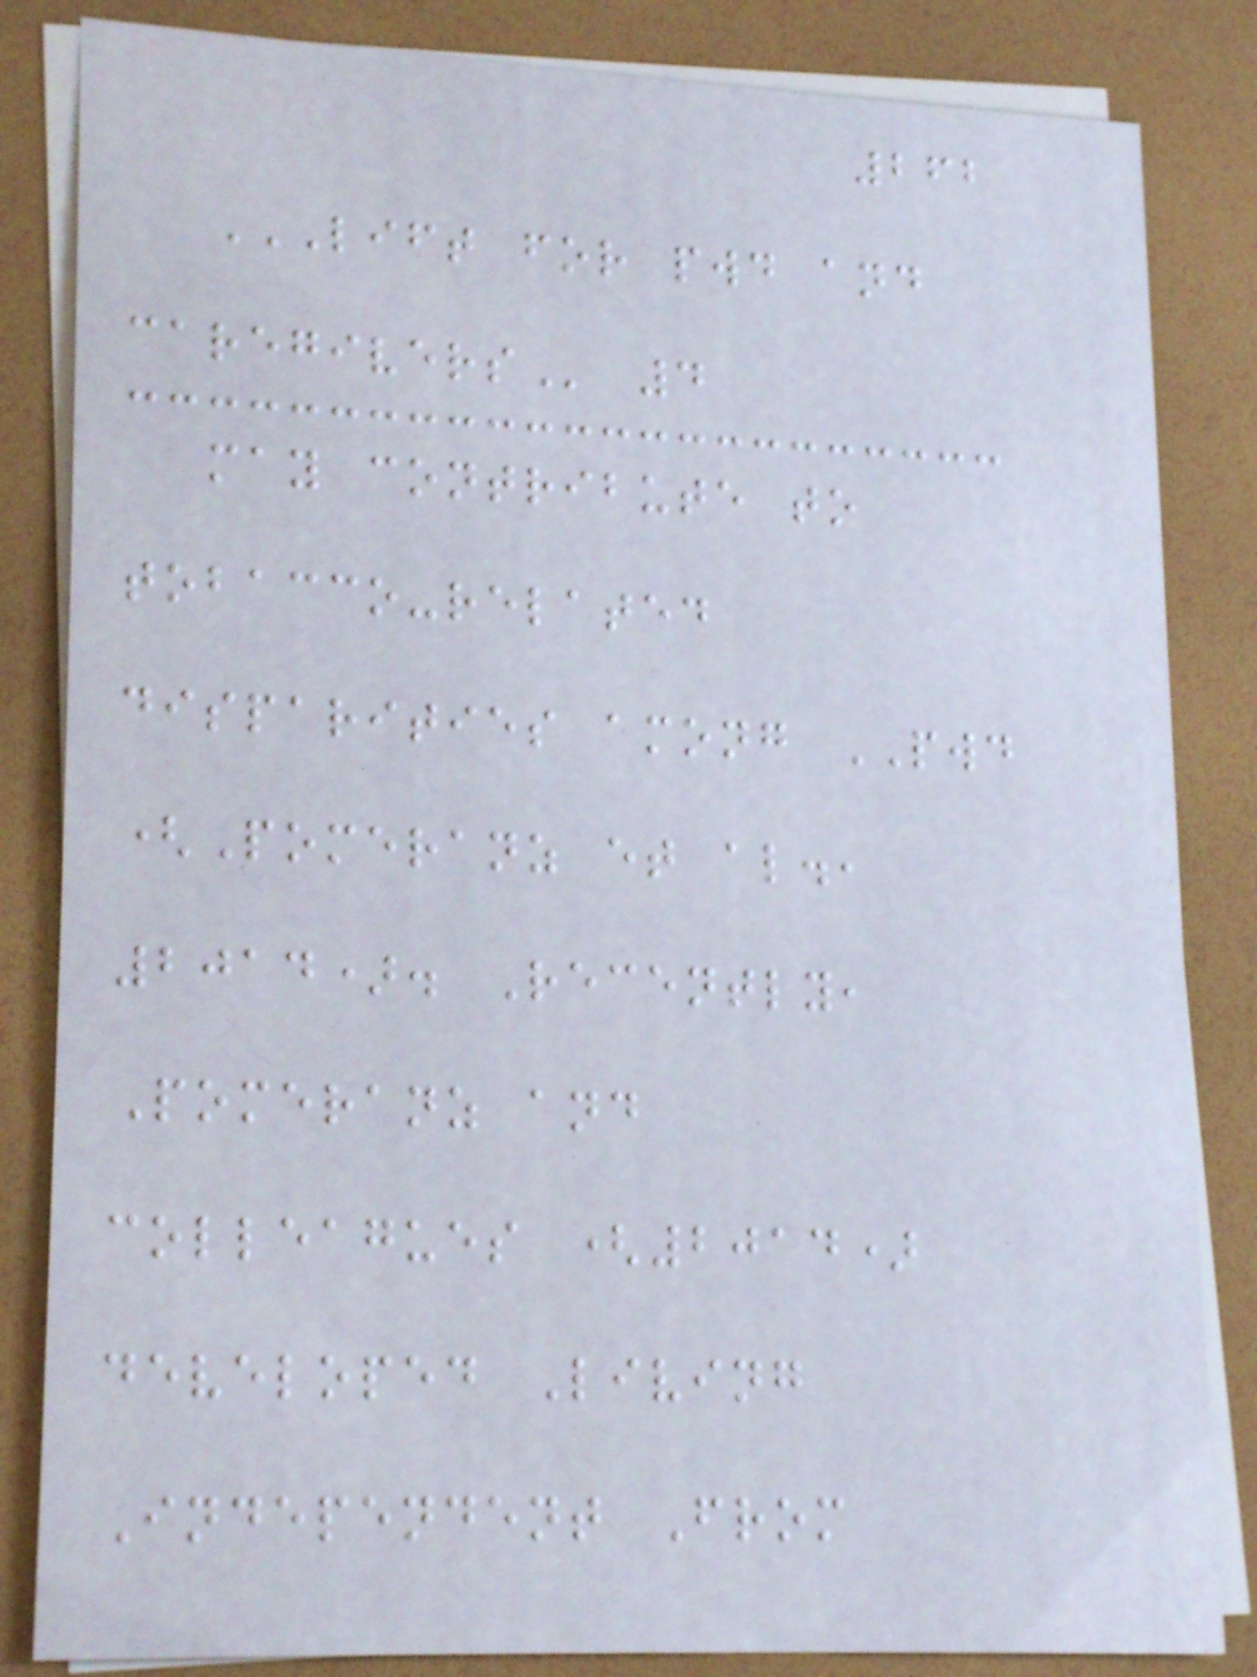262
LIFT FOR PWD AND
CAREGIVERS 4
may contribute to
tobacco-related
disparities among PWD
(Pomeranz et al.,
2014). Recently,
Pomeranz and
colleagues (2014)
developed Living
Independent From
